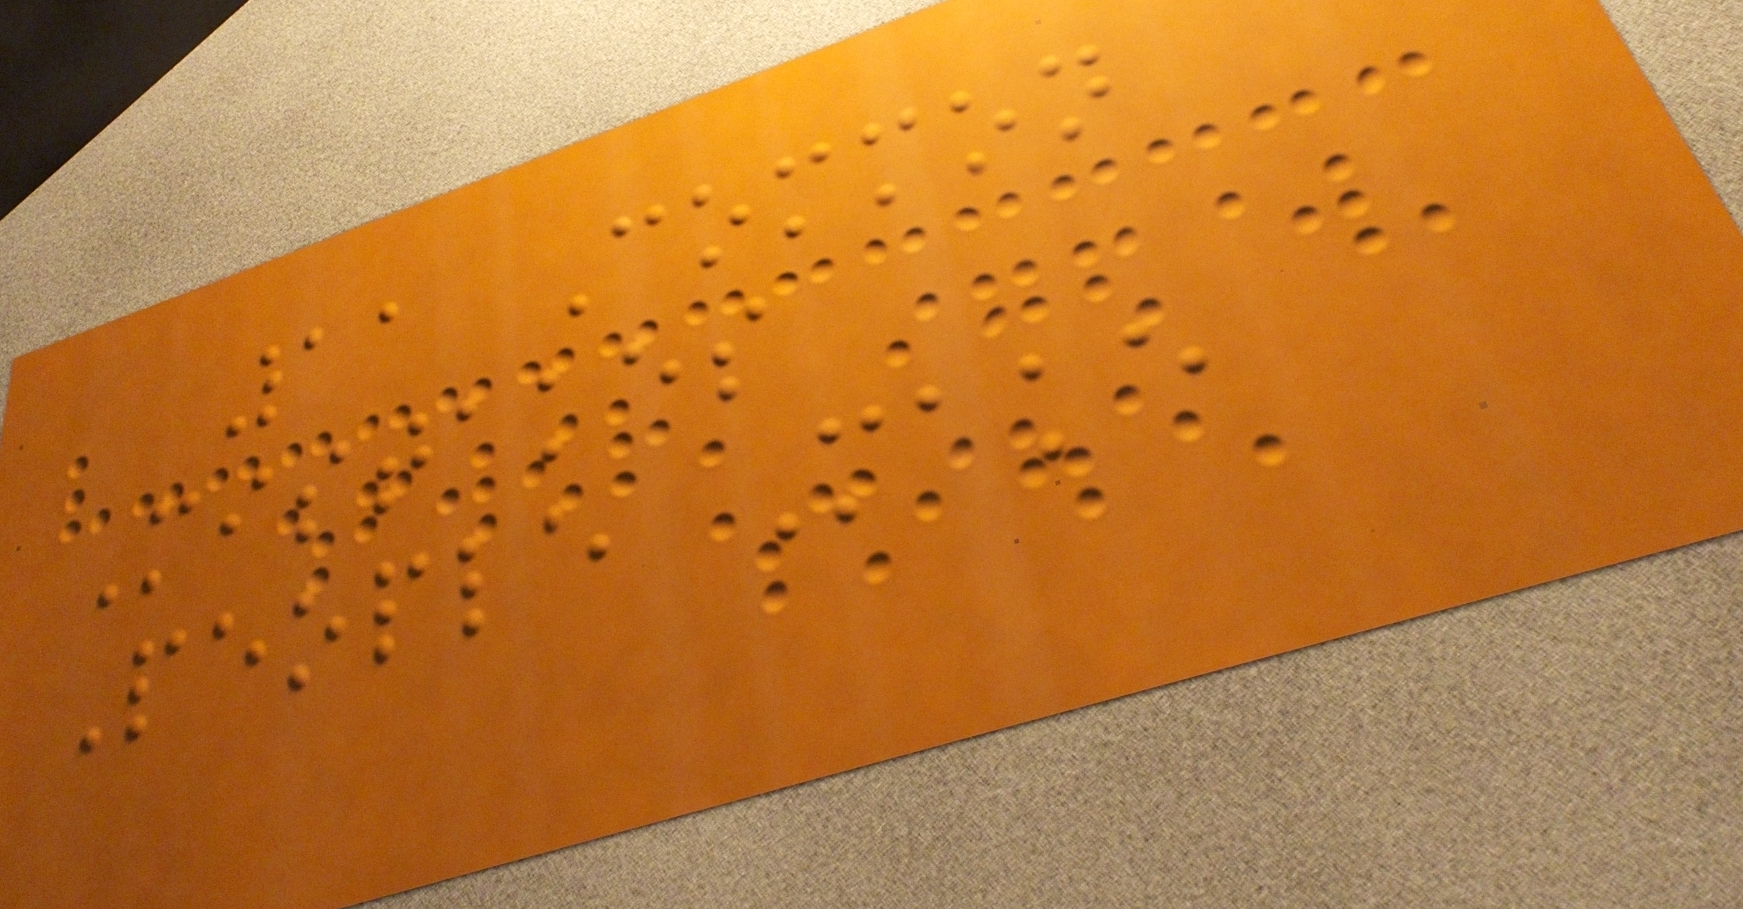11 Common
Mistakes
People Make
